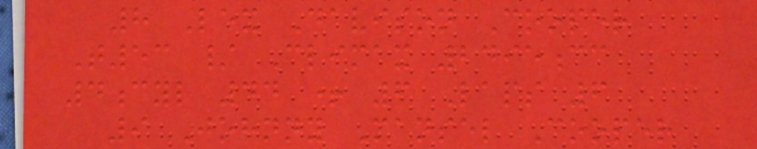8 Lex Davison Cooper
T53 / Climax 2495cc
4cyl 44 + 6 Laps 6
9 Johnny Mansel Cooper
